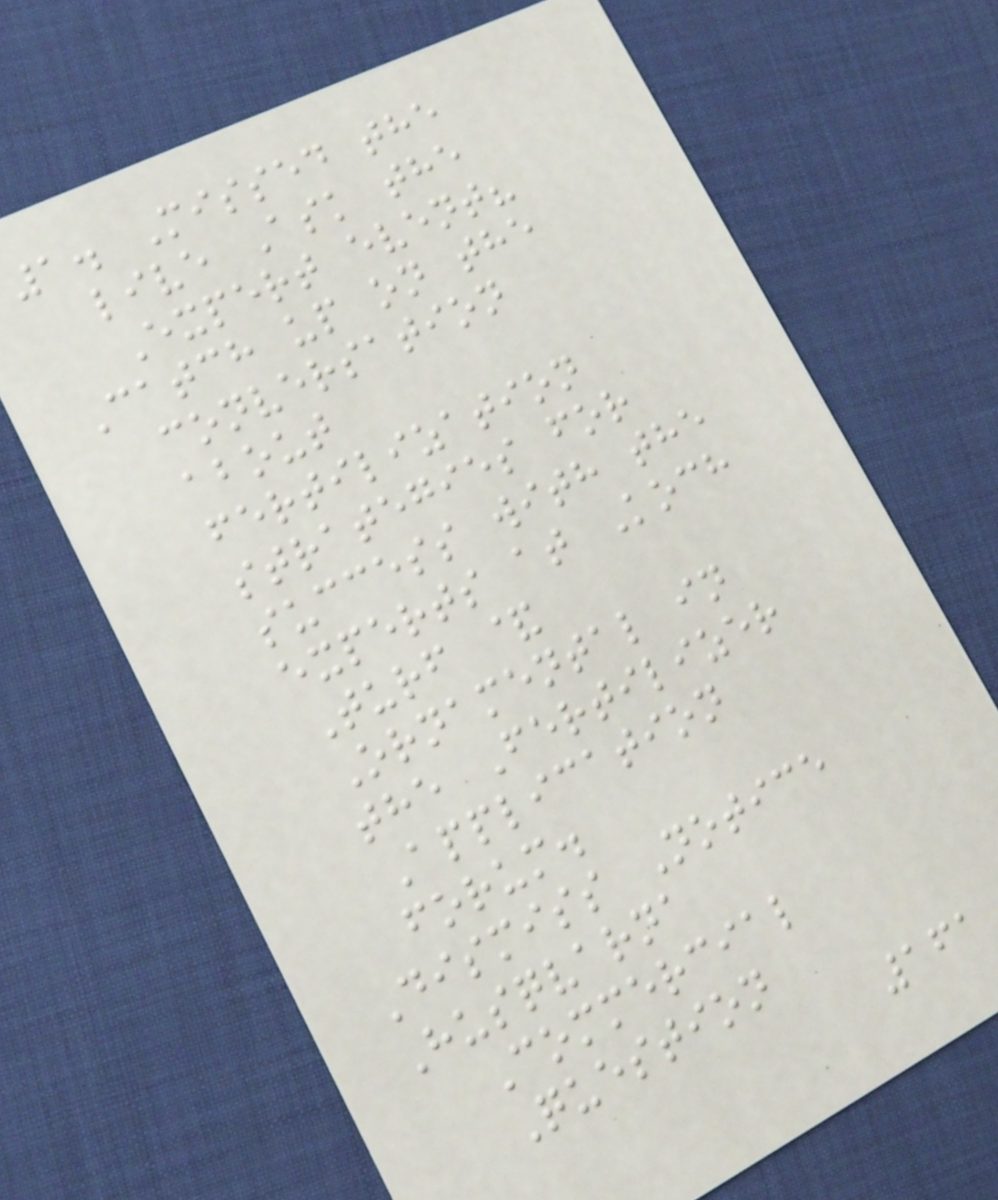1. Missed the
live Ask the
Expert event?
Catch up on the
conversation
about
fertilization
strategies for
success with the
experts at Koch
Turf &
Ornamental in
the Fertilizer
Application
forum.
Dismiss Notice
Husqvarna
Commercial
Question
161
